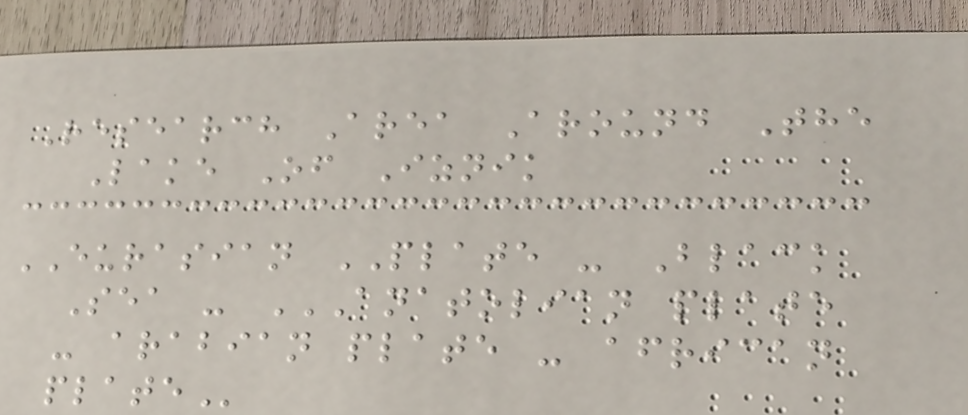Research Area Around The
Lake Of Iznik
EURASIAN PLATE - Black
Sea - ANATOLIAN PLATE
- ARABIAN PLATE - AFRICAN
PLATE
